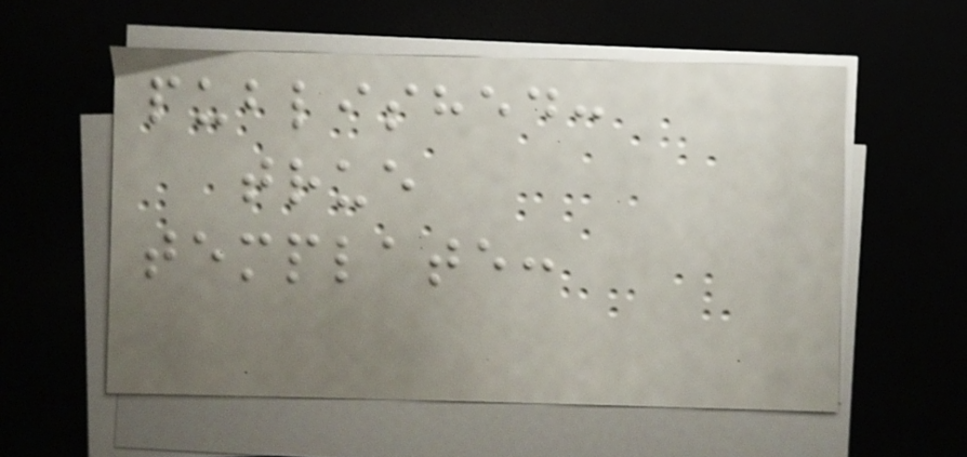published:
true
template:
